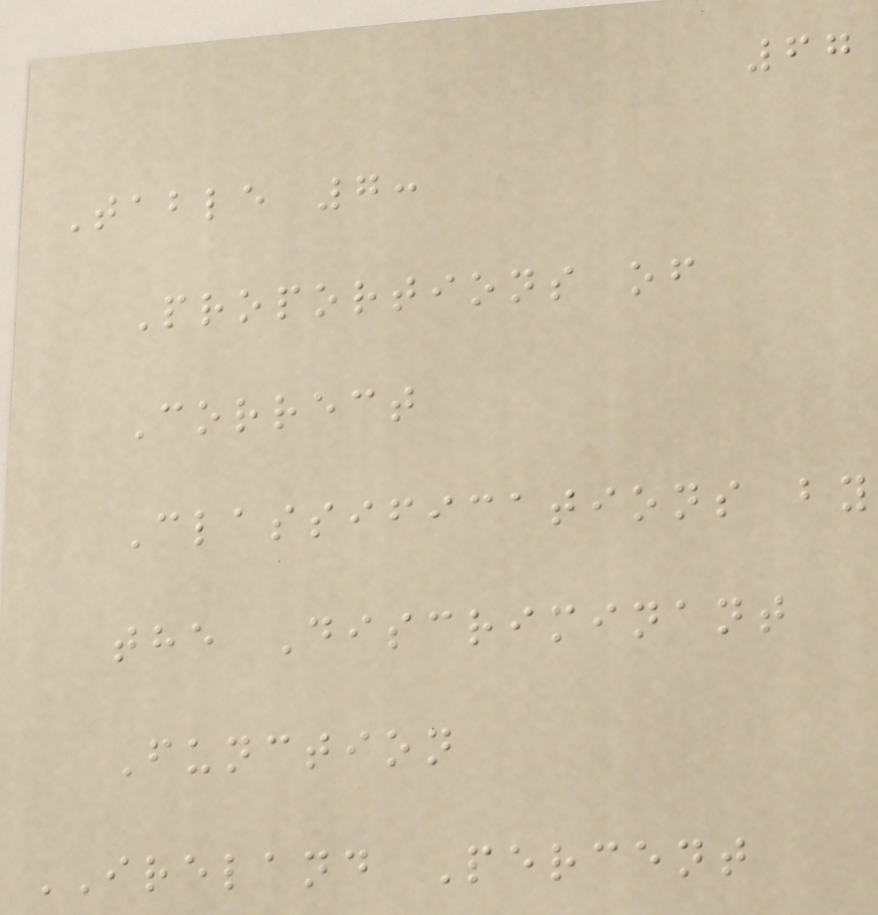67
Table 7:
Proportions of
Correct
Classifications by
the Discriminant
Function
IRELAND Percent
